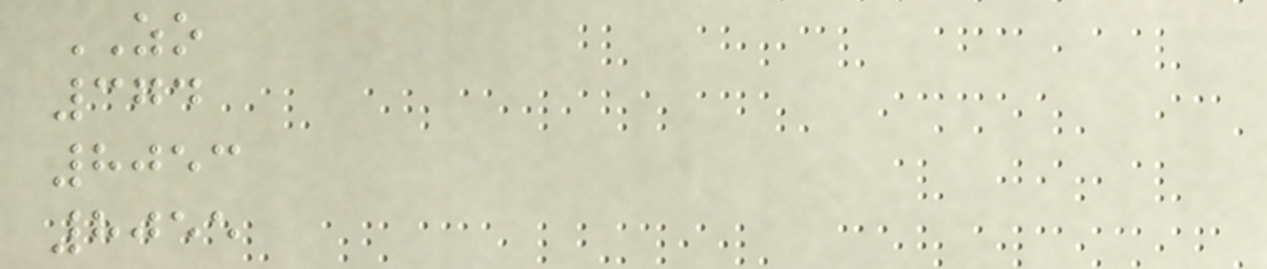ZO
374
8053
8055
